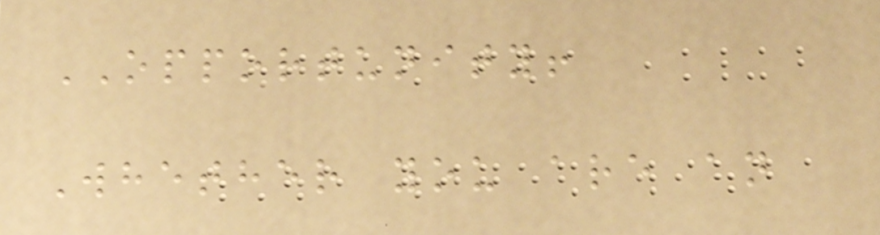OPPORTUNITY!
Whether you are an
